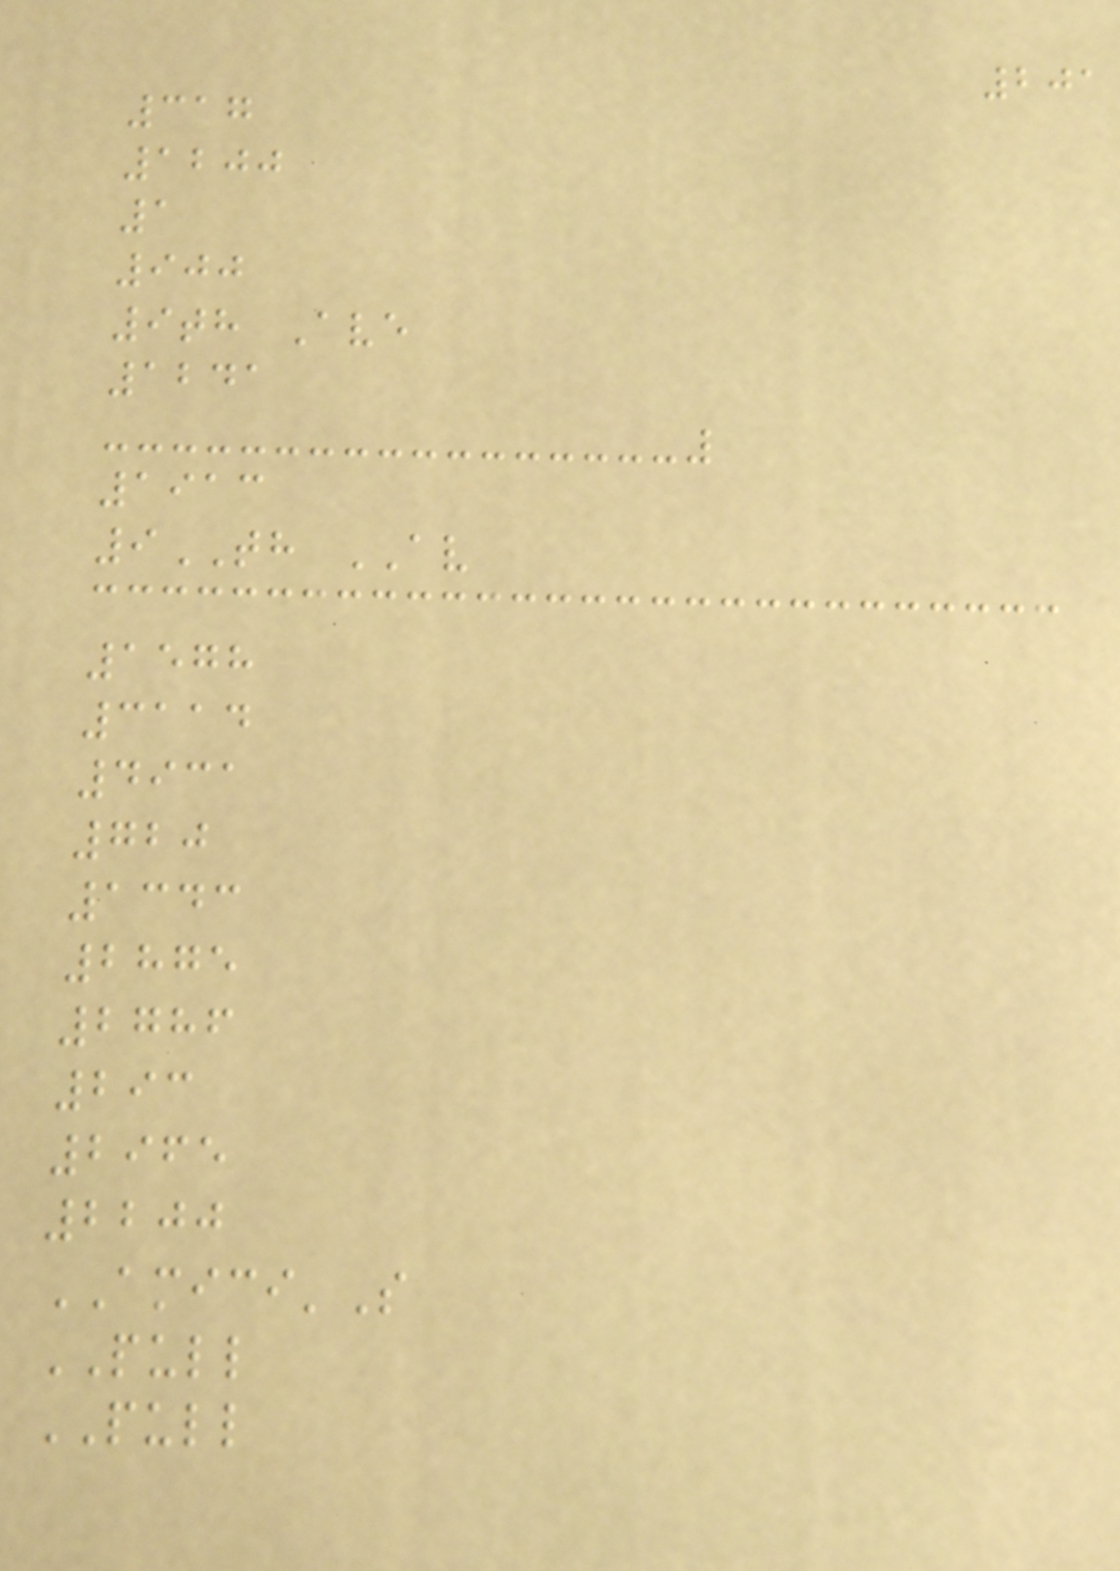201
317
1200
1
900
9th Ave
1241
1913
9TH AV
1578
3114
4931
720
1343
2875
2786
293
2965
2200
AMICI'S
PULL
PULL
